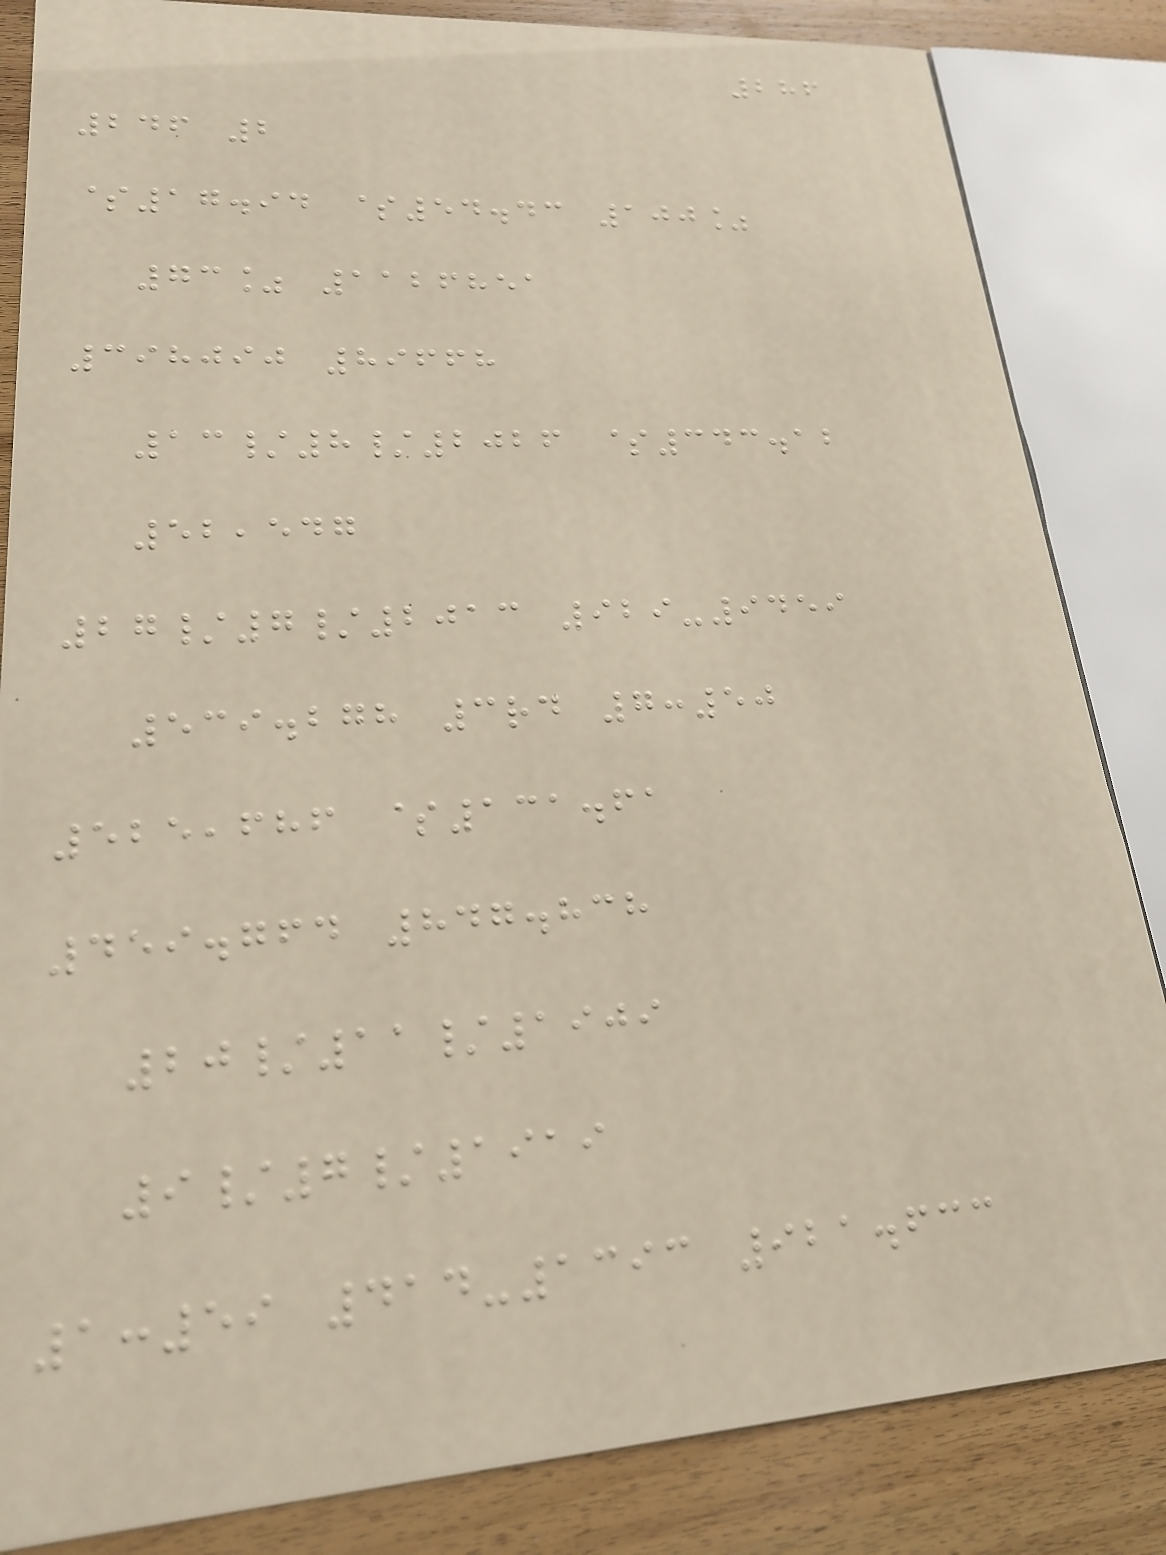286
246 2
$17.94 $54.43 100%
73% 1126851
398090 89668
13/8/2026 $343.12
52,547
27/7/2013 929-9459
539.278 3rd 7:50
525,686 $131.61
459.764 847.838
20/11/1909
9/7/1919
1:59 414-1393 921.633
